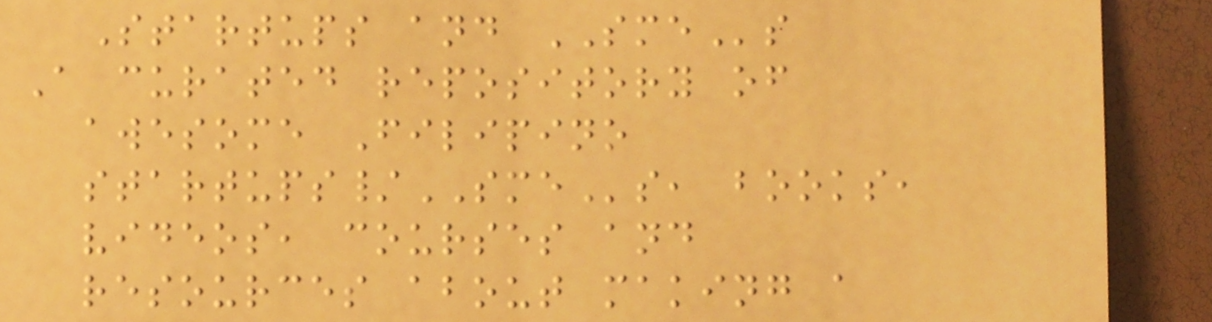Startups and SMEs
A curated repository of
awesome Filipino
startups/SMEs, books,
videos, courses and
resources about making a
